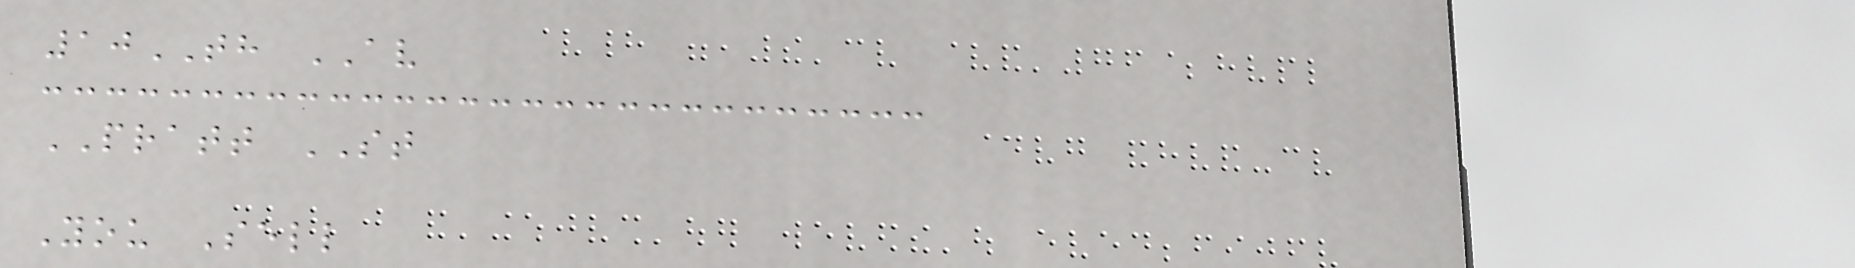10TH AV
PRATT ST
You Sell
